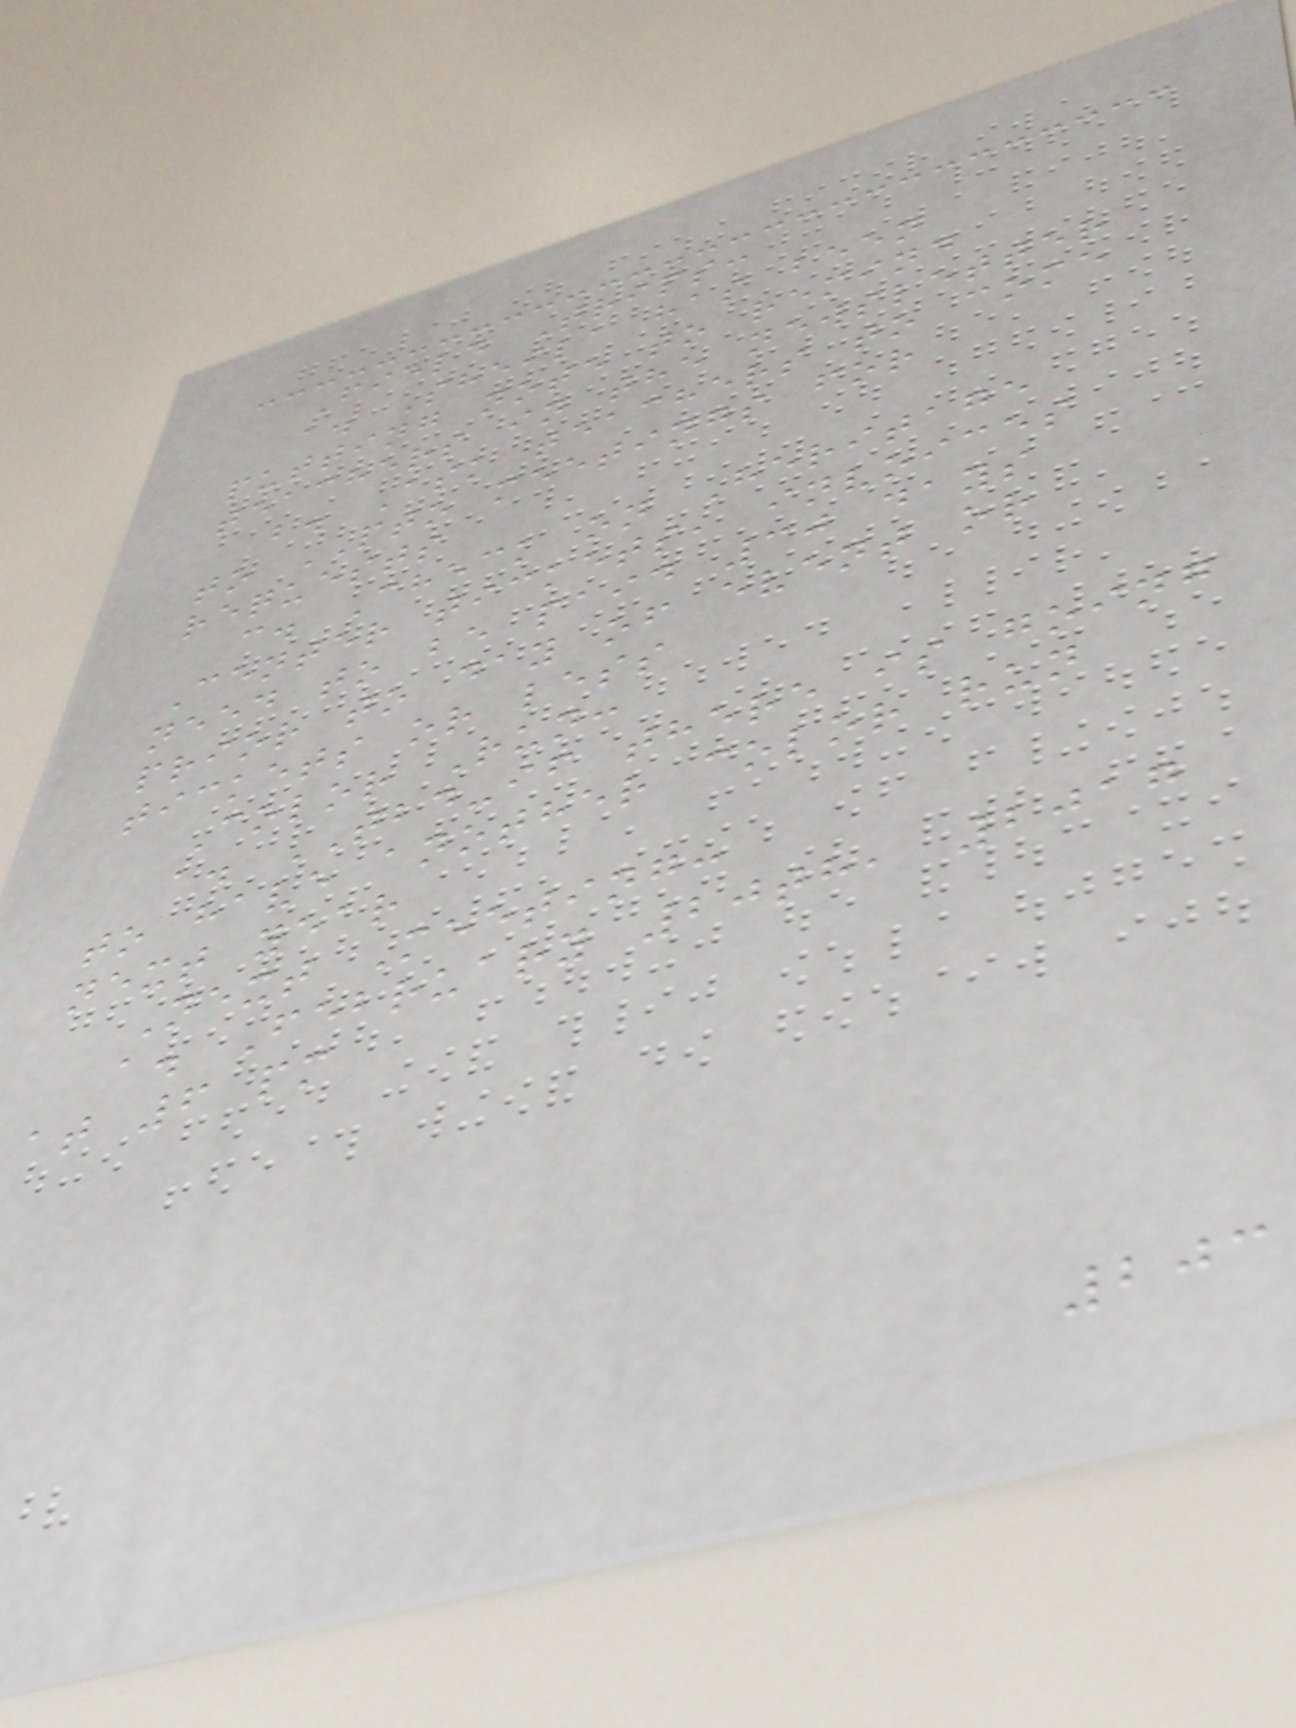Field Trips:
a. Sheila has been
putting note to remind
teachers in the newsletter
b. Ask teachers to come
to PTO meetings for
requests
c. Check on Heritage
Center tickets, invoices
need to be paid 30 days
prior to day of event or
tickets or less
Color Run:
a. TBD-if there is going
to have another color run
next year
Next Meeting:
a. February 20th, 2017
at 6 pm
203
